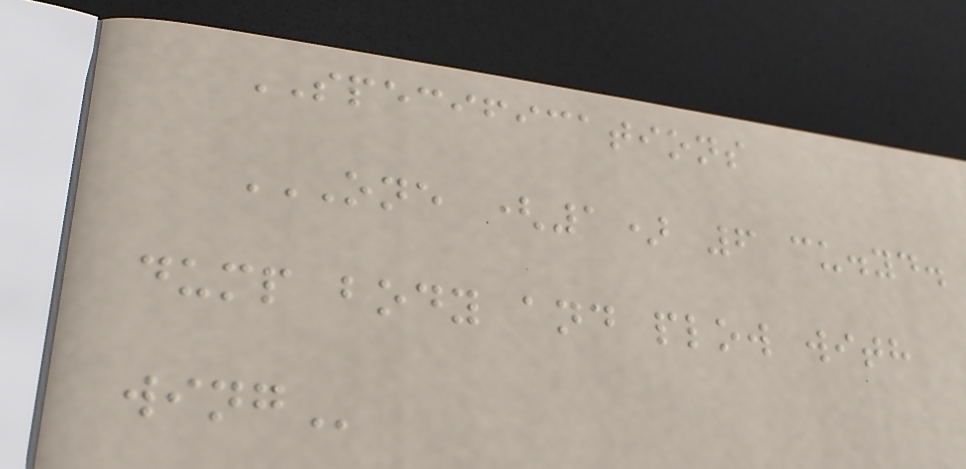SPECIFICATIONS
ONE (1) 6 CU.YD.
DUMP BODY AND PLOW WITH
WING
